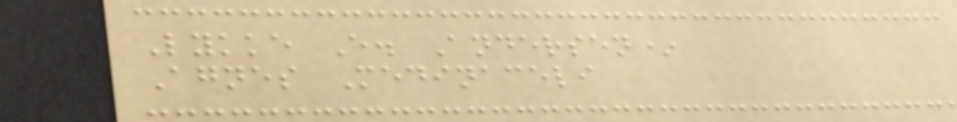Lykke E. Andersen*
Agnes Medinaceli
